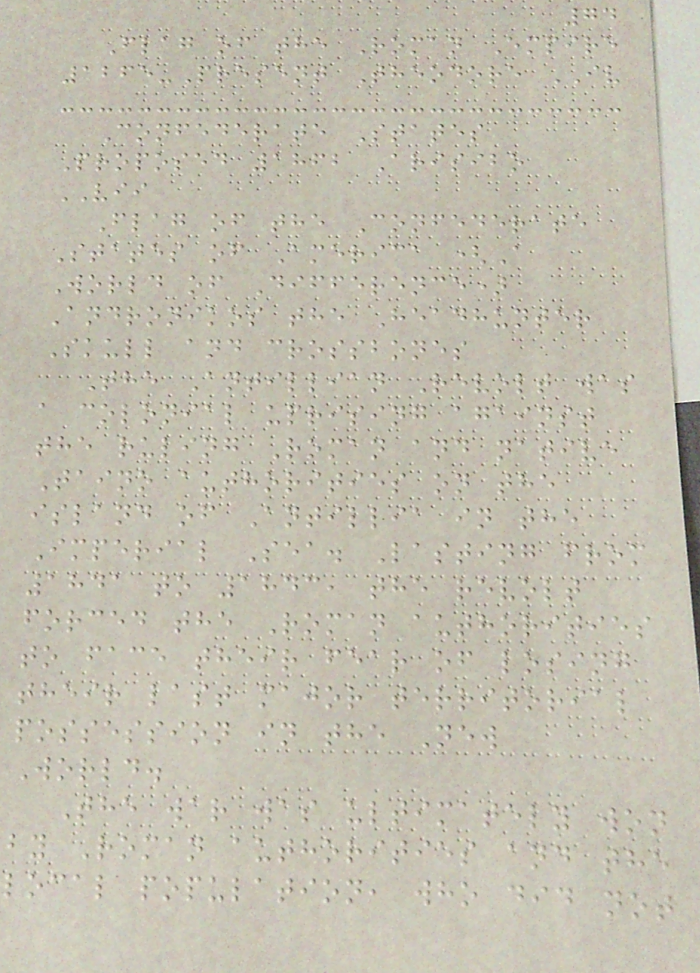74
Flag of the Roman Empire
1265-Present Theodore IV
Confederate States
Proposed 1862 Arisibo
VII
Flag of the Confederate
States of America (A
World of Difference)
Andronikos the Headhunter
Skull and crossbones
The Antillian Revolt was
a colonial uprising against
the ruling Roman and native
Taino authorities on the
island of Antillia in the
Imperial Sea. Lasting from
1841 to 1843, the revolt
forced the Roman authorities
to face their fear of losing
their last major territorial
possession in the New
World.
The war was ultimately won
by Roman authorities and the
local population, who did not
